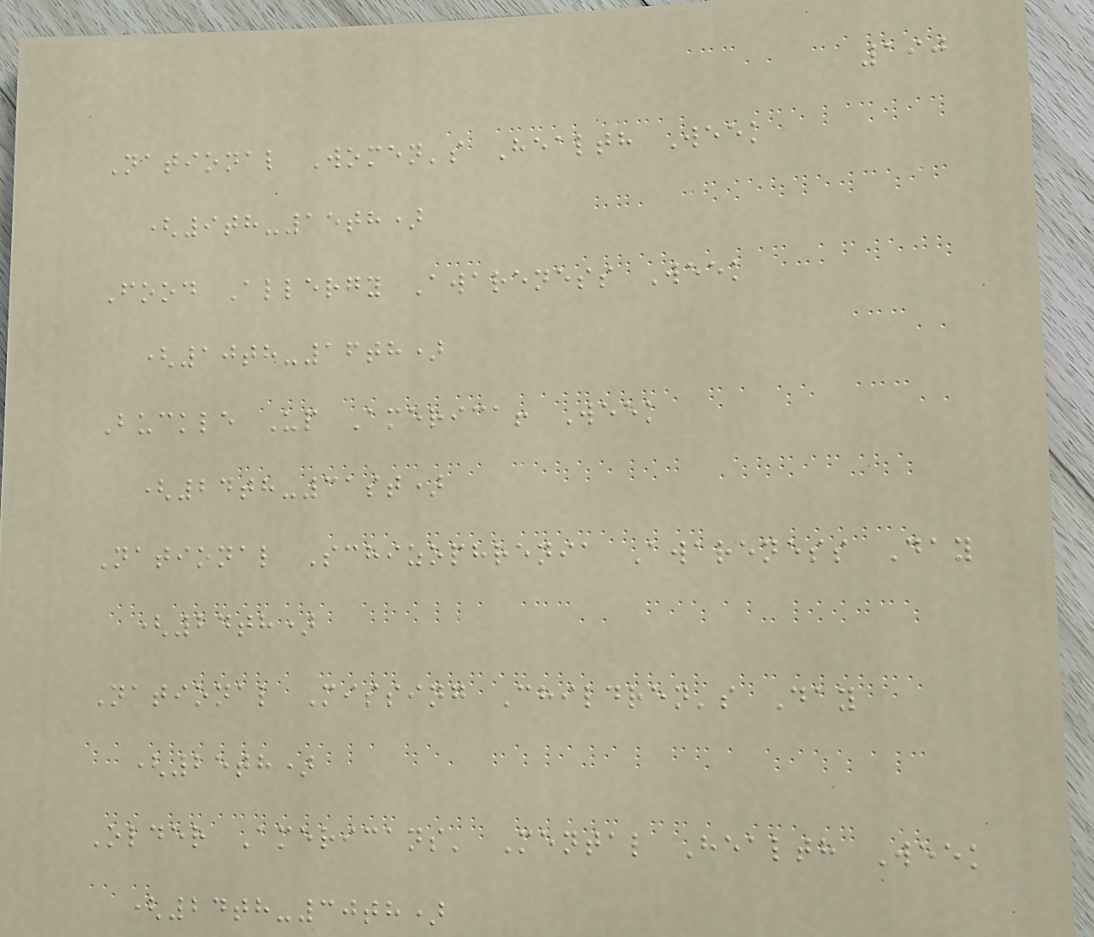190
National Women's Health Week
(9th-15th)
Food Allergy Awareness Week
(10th-16th)
Buckle Up America! Week
(24th-31st)
National Schizophrenia Awareness Day
(24th)
National Missing Children's Day
(25th)
Older Americans' Mental Health Week
(24th-30th)
